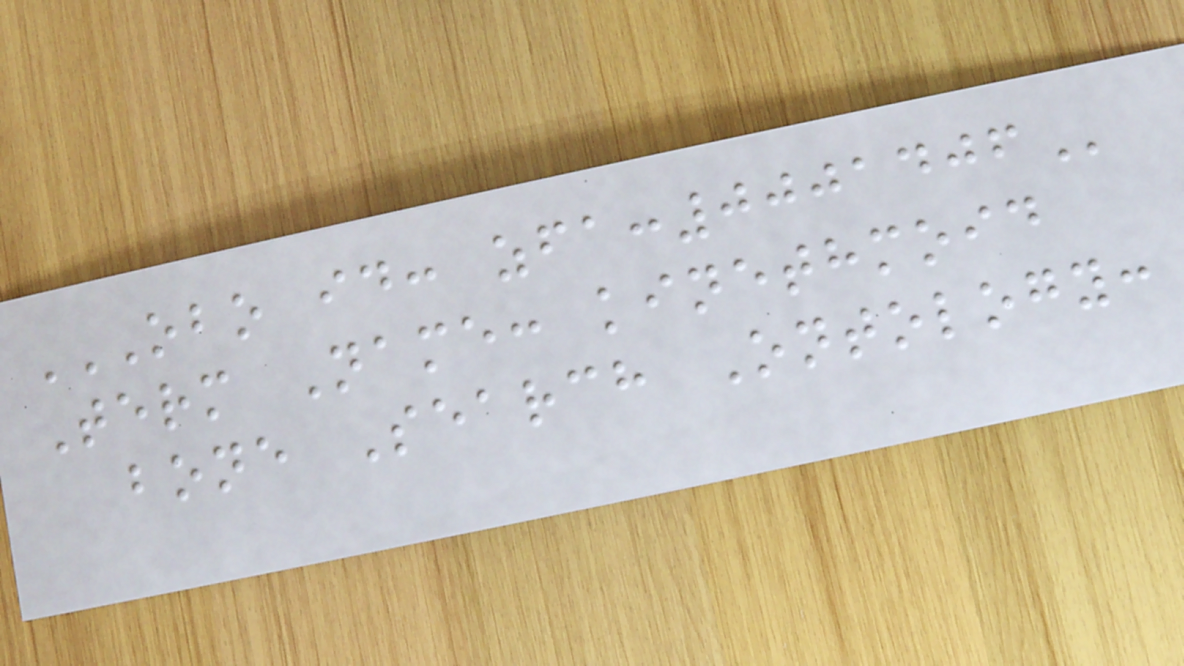OBO ID: ZFA:0001406
Term Name: kinethmoid
bone Search Ontology:
